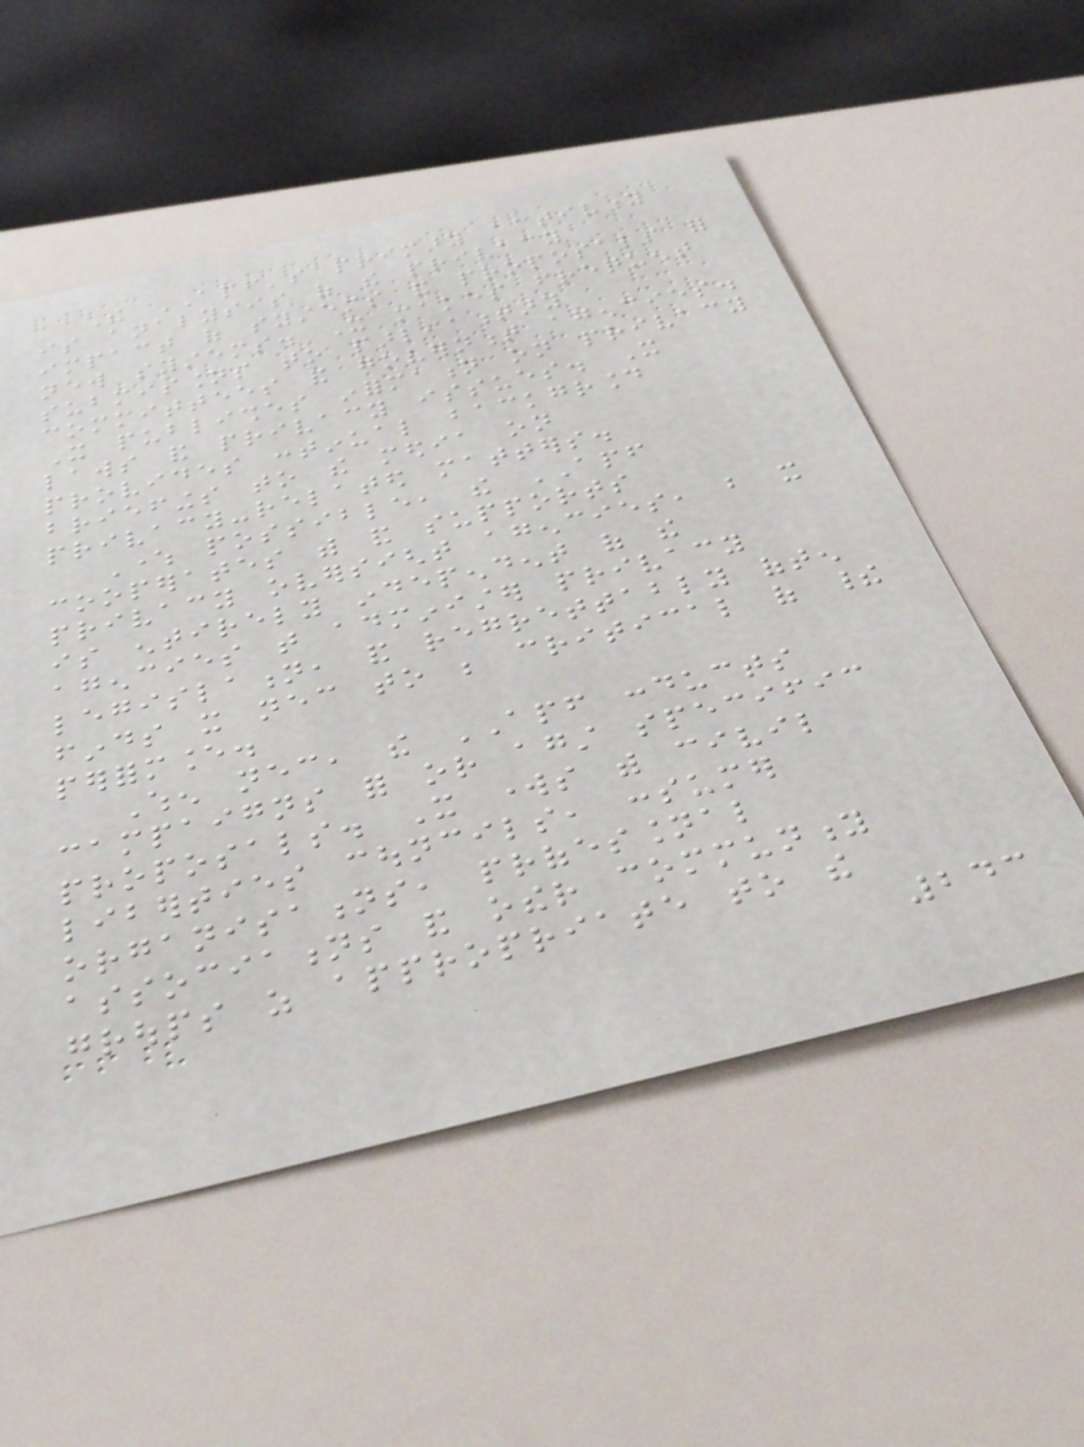The APF's primary activity
is analysis of the privacy
impact of systems and proposals for
new systems. It makes frequent
submissions to parliamentary
committees and government agencies.
It publishes information on privacy
laws and privacy issues. It
provides continual background
briefings to the media on
privacy-related matters.
Where possible, the APF
cooperates with and supports
privacy oversight agencies, but it
is entirely independent of the
agencies that administer privacy
legislation, and regrettably often
finds it necessary to be critical of their
performance.
When necessary, the APF conducts
campaigns for or against specific
proposals. It works with civil
liberties councils, consumer
organisations, professional
associations and other community
groups as appropriate to the
243
